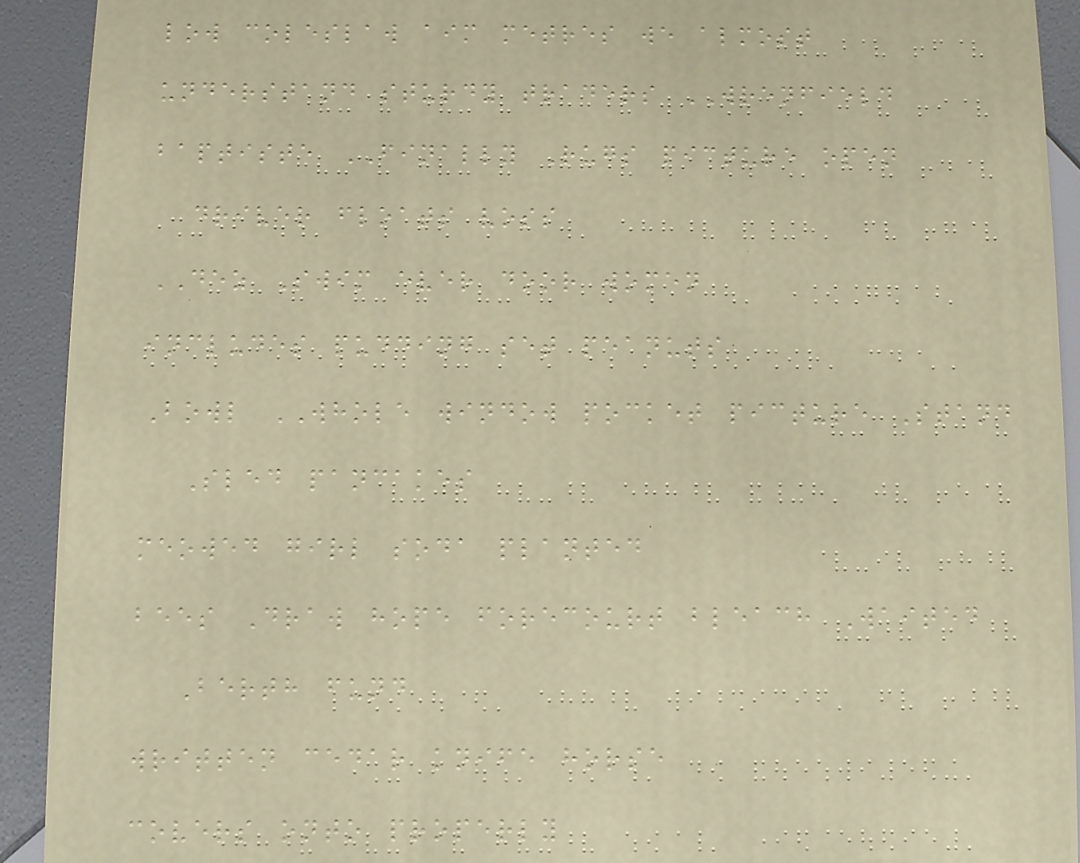low coleslaw aim metres we almost
understand sturdy traders WRENFIELD
baptiste FINALLY Rugs picture open
driver floats voss
DEZ Swim ever door women
includes pudding set peanuts
Bowl WHOLE window pocket picture Stand
Sled pancakes
meowed girl soda planted
bees Draw hope forecourt bleach Waited
Berth fund
written cedar knife horse
covers onto properly
